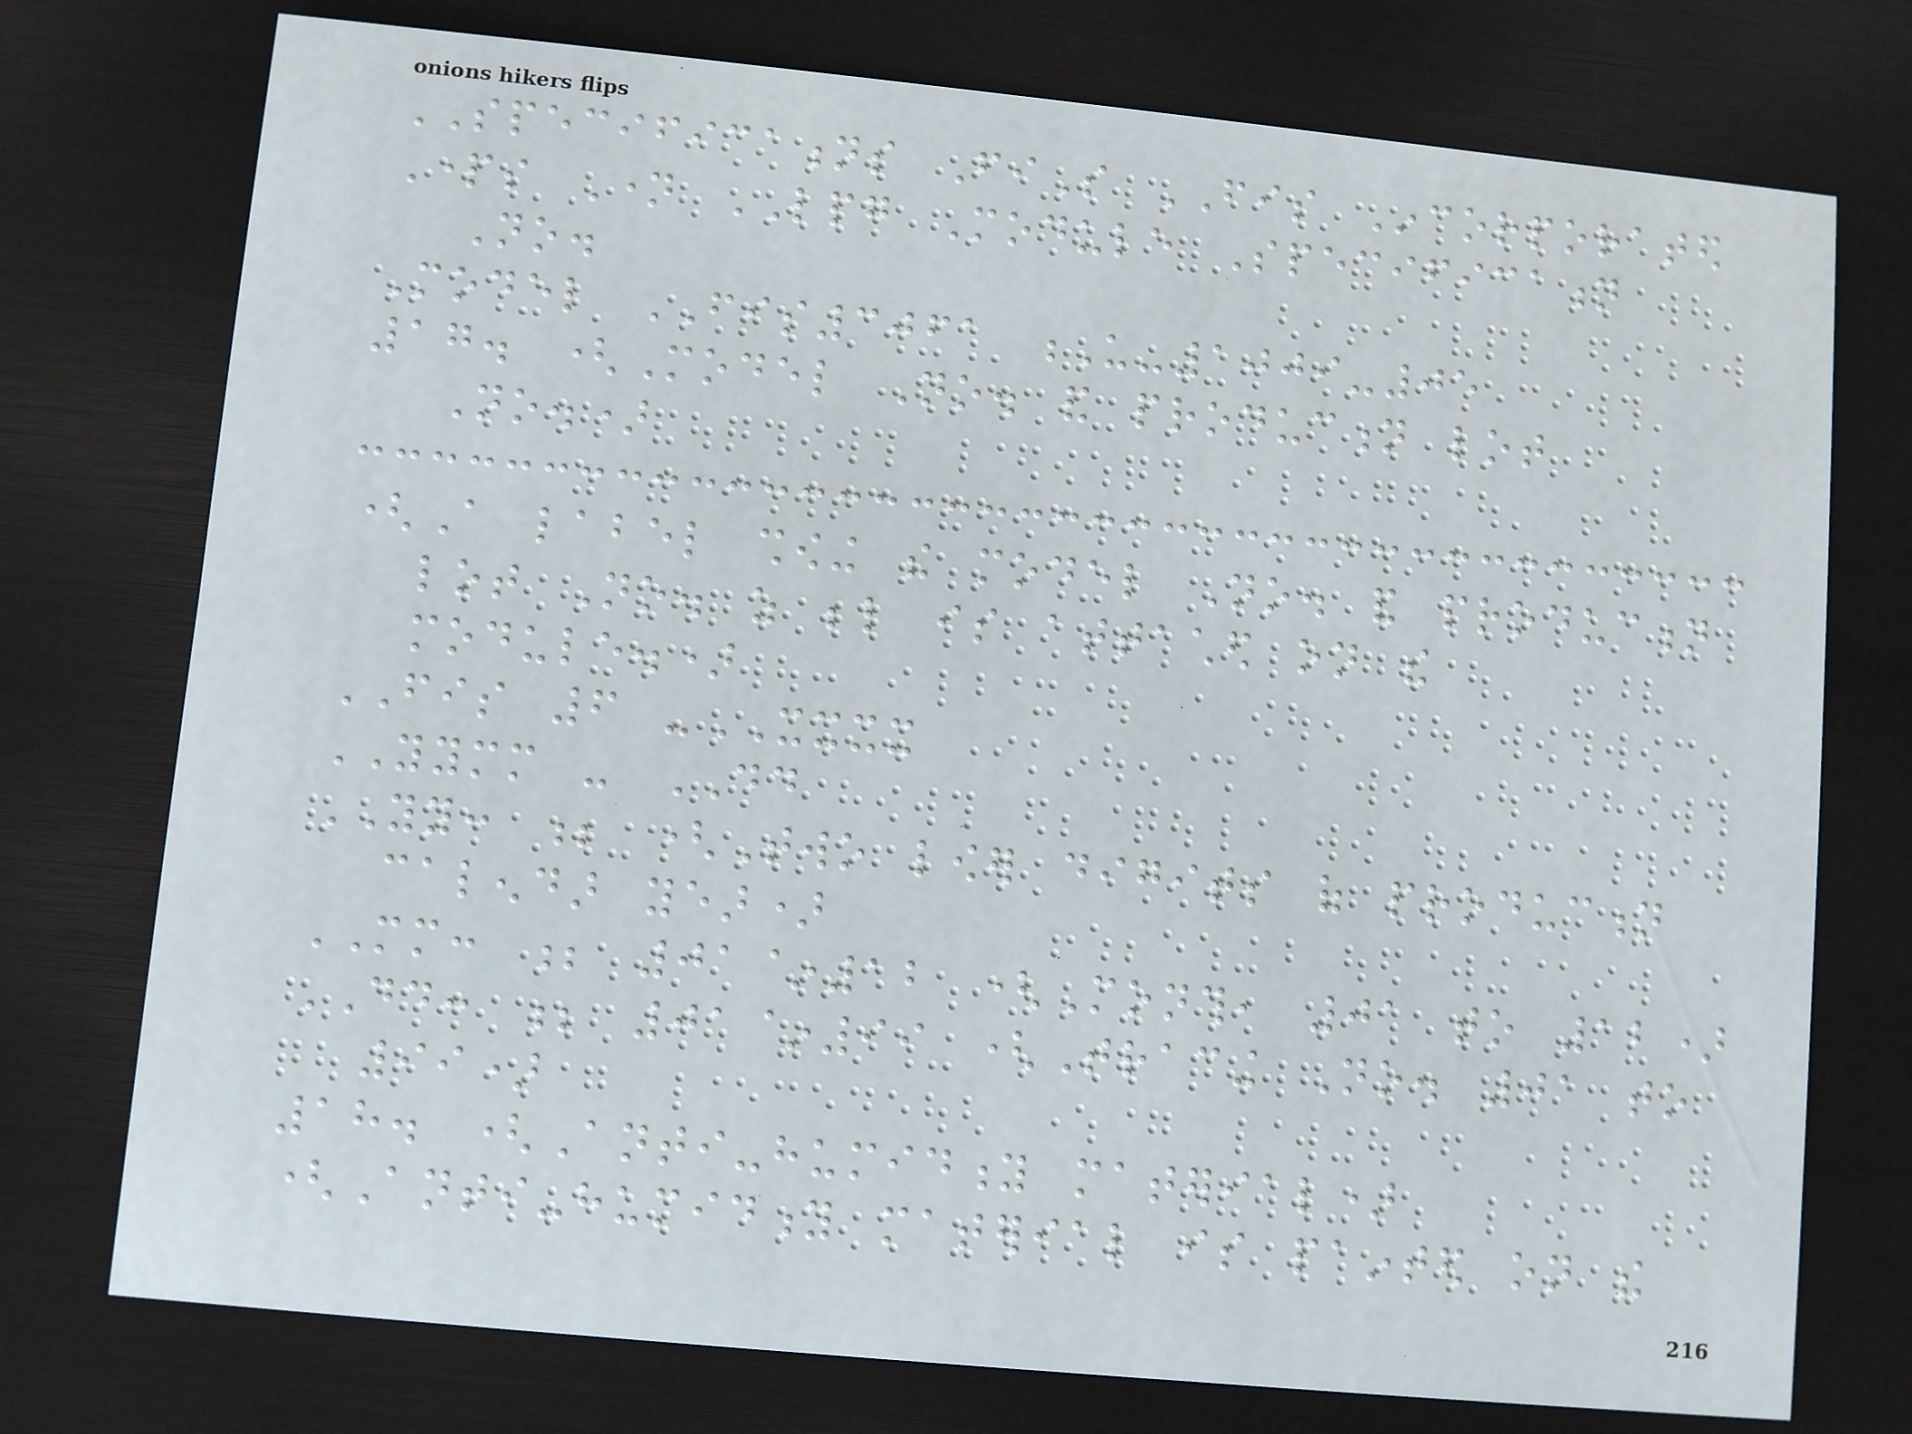SPECIFICATIONS FiS FIS Incorporated
Parts Name LPG Module Specification
No.
Model FIS3061 U-1009-05
17. (Model No. and production lot
No.)
(A label showing the model No. and production
lot No. as below is attached on the
module.)
FIS 6 -XXXX
YYMM - DD
YY: ; (Two lower digits of production
calendar year)
MM: ; 01~12 (Month, 01 to 12)
DD: ; 01~99 (Tracing No. 01 to
99)
18. (Anti-humidity material)
(Anti-humidity material is painted on the
